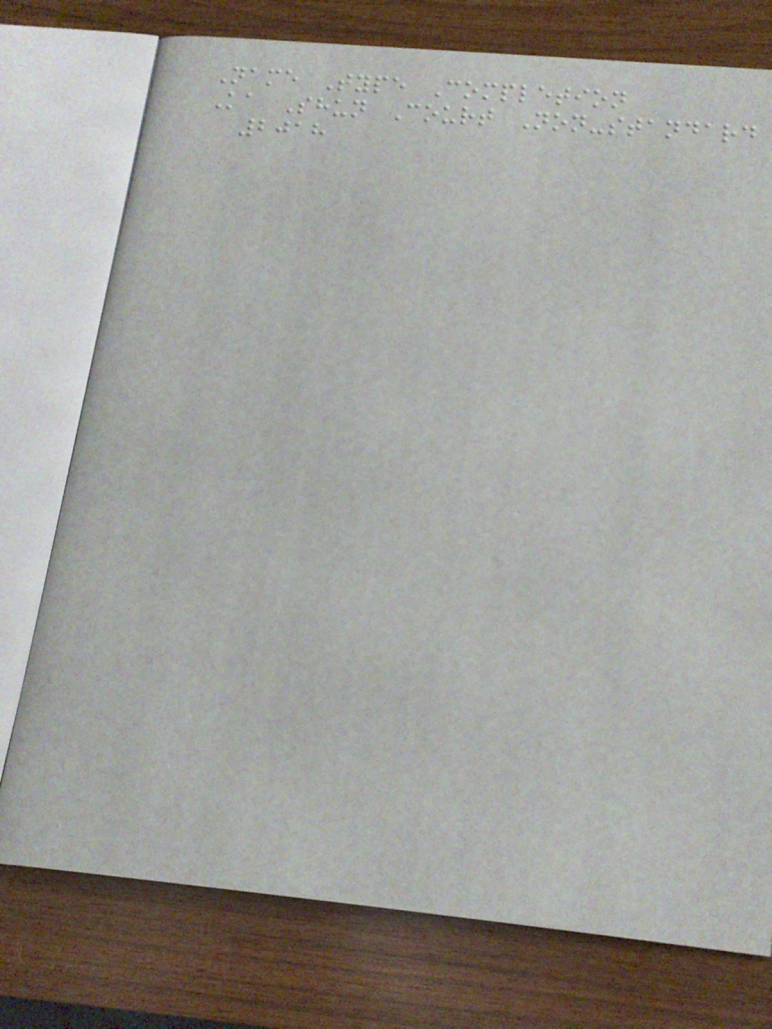Name Type Completion
Ka Shun Court Non-standard
2018
